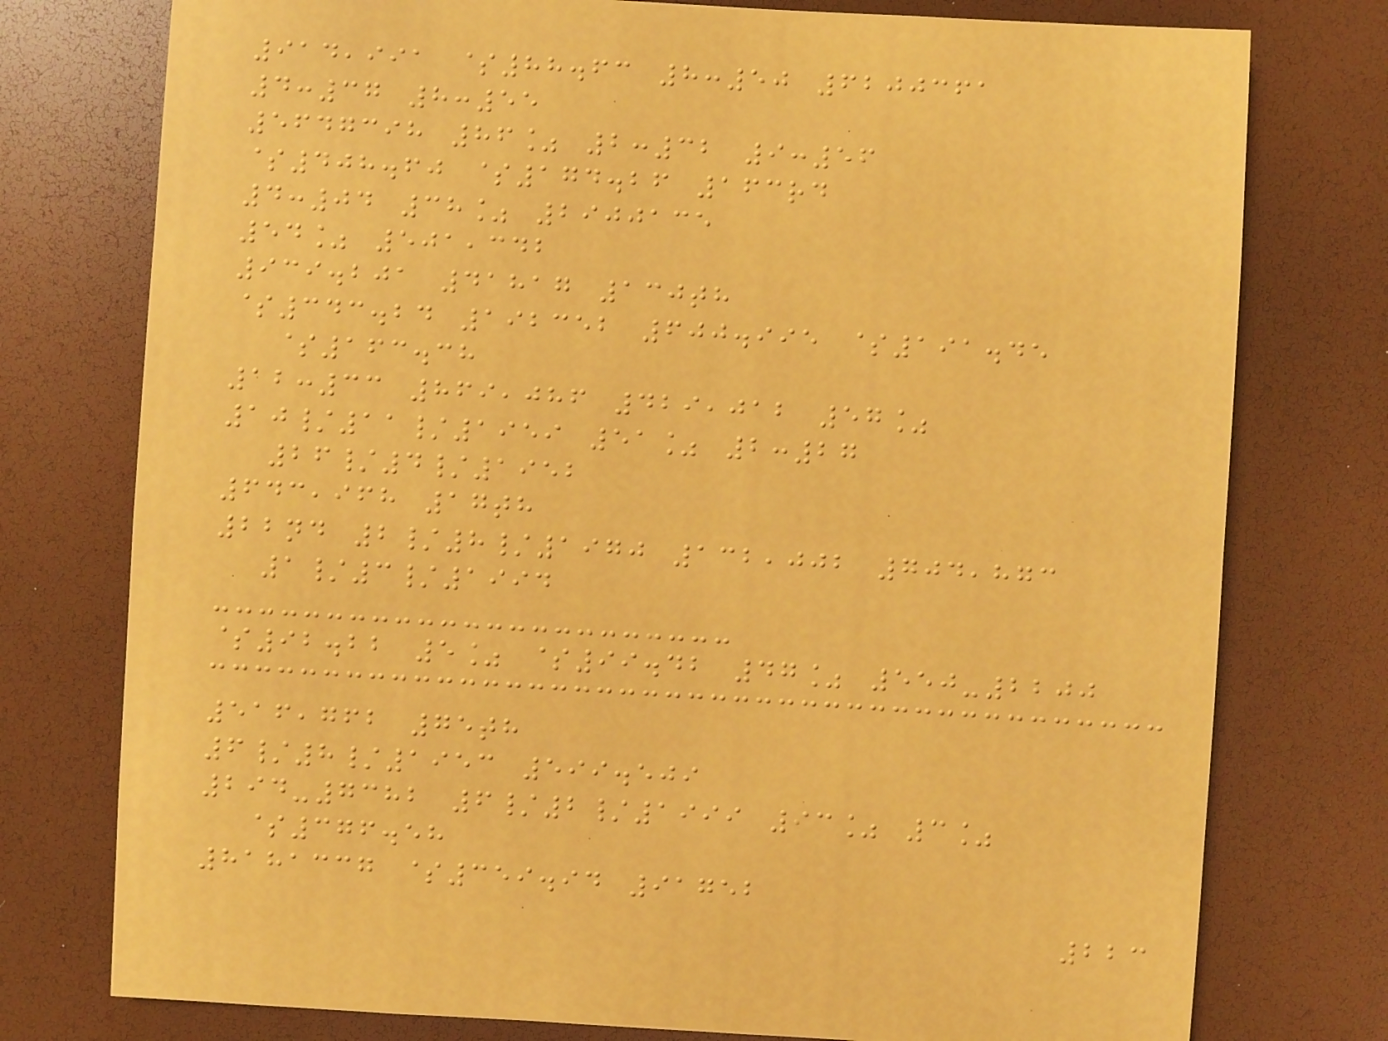914,991 $88.63 8:50 6200361
4:37 8:55
5647398 86% 2:32 9:56
$408.60 $174.26 163rd
4:04 38% 2900135
54% 501,342
939.201 41817 130th
$343.24 192352 600.995 $191.45
$163.38
12:33 869,086 429,012 57%
10/11/1959 51% 2:27
26/4/1952
643,968 17th
22nd 2/8/1970 132,002 704,873
1/3/1994
$92.22 5% $99.42 47% 550-2200
516,762 75th
6/8/1953 599.509
294-7382 6/2/1999 93% 3%
$376.58
8181337 $359.94 91752
223
